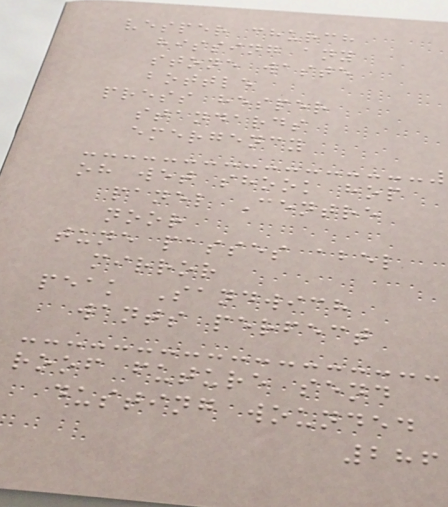vesper church
hissing any
stone waste
bottle
press hesper
standards
emergency
oh wet shook hop
panel Centre
noor
tune passes abel
mirror
peak Sandwich
wants perfect
roof future send
dusting wounded
286
